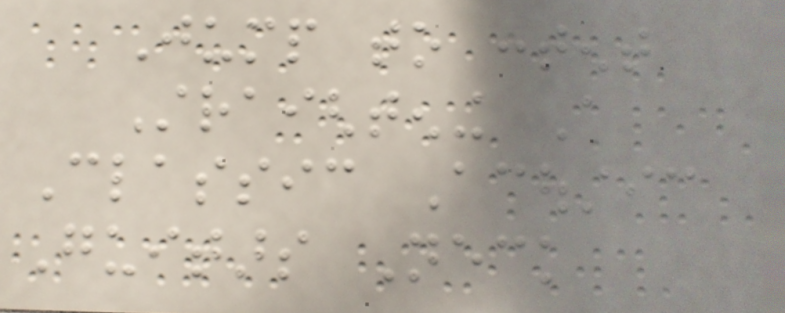Jump to content
Straightening A
Classic Acoustic
Guitars Neck
